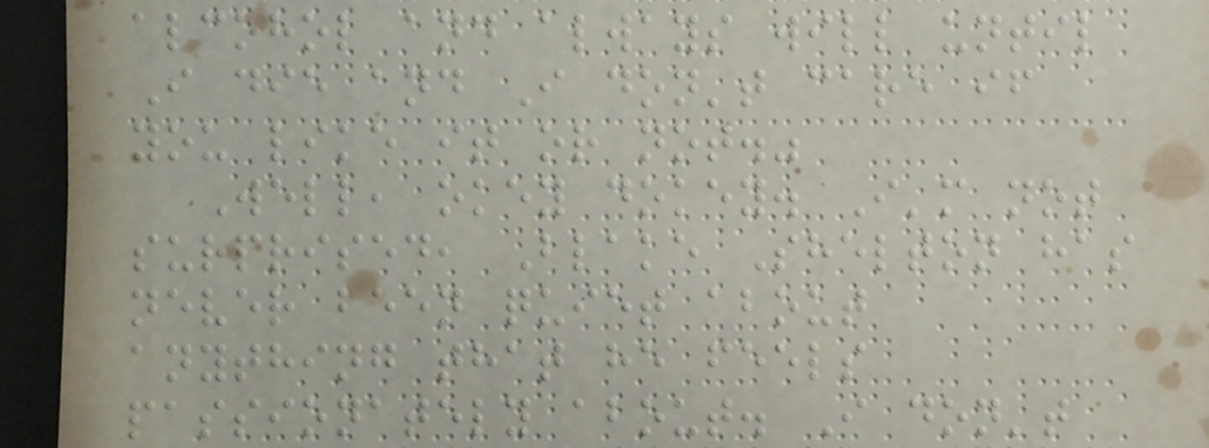alcohol and always will until
I die and I don't care if
you like it or not."
Well, okey dokey. I'm not
surprised, Blake Shelton has
never been quiet about
anything that he feels
passionately about. I don't
